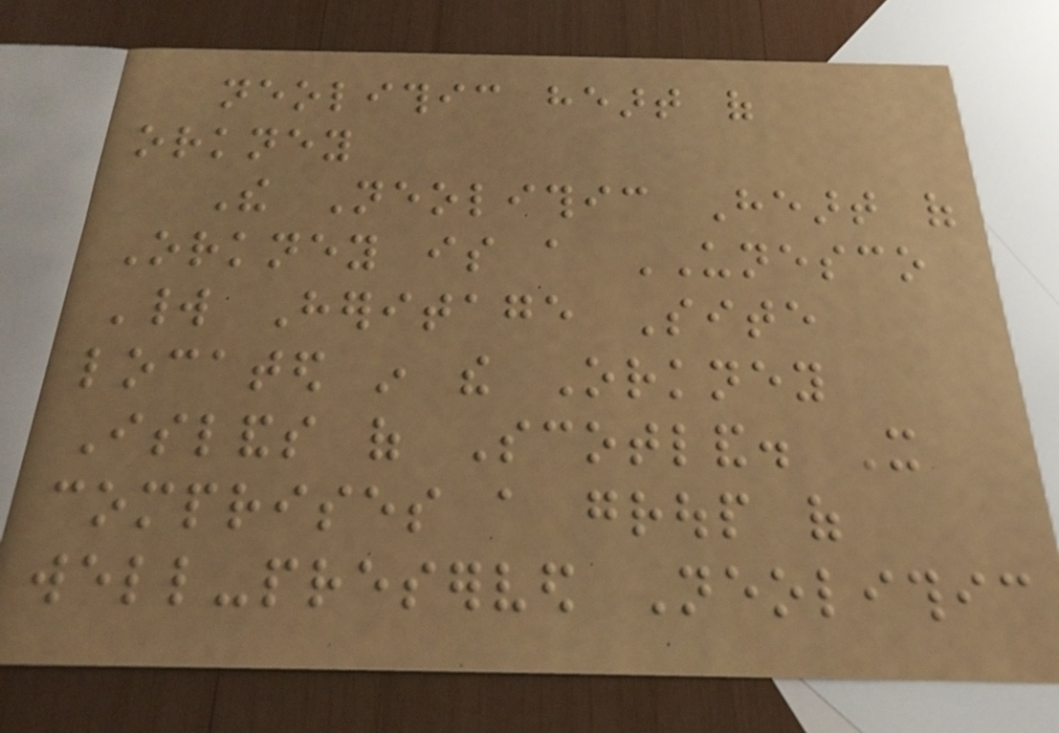neolithic heart of
orkney
The Neolithic Heart of
Orkney is a UNESCO
World Heritage Site
located in the Orkney
Islands of Scotland. It
comprises a group of
well-preserved Neolithic
